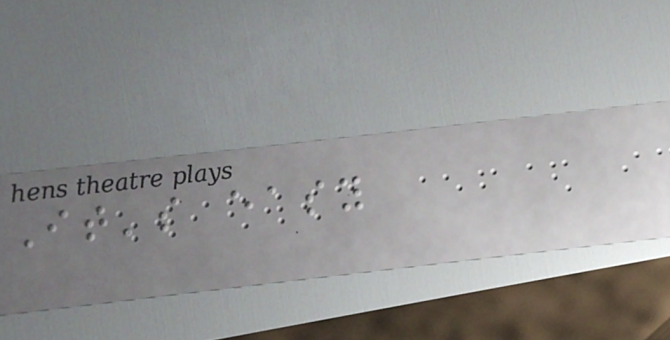It's easy
